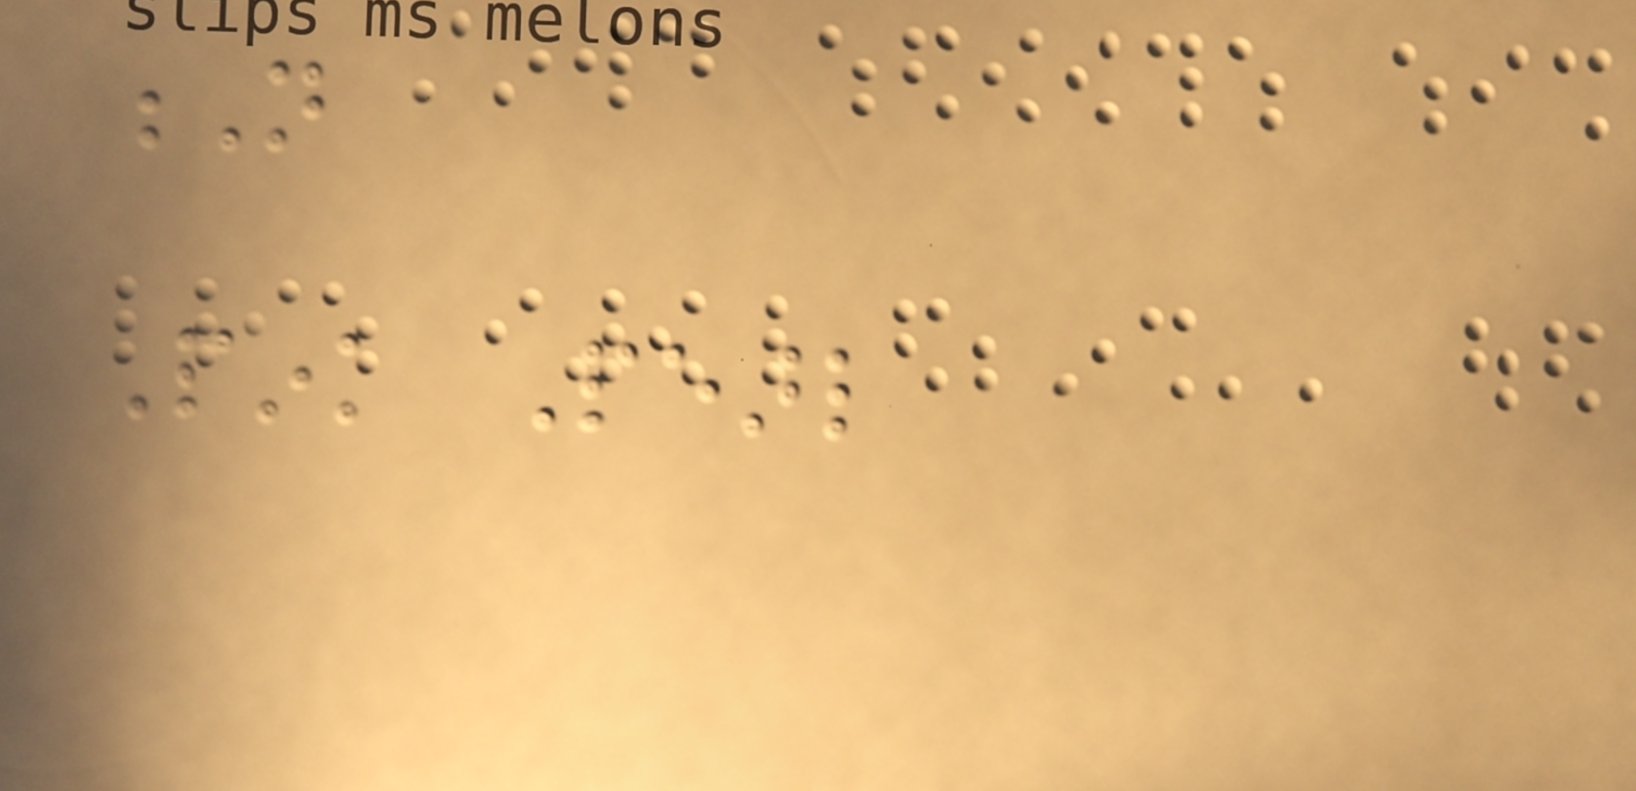N
Pink Pearl
